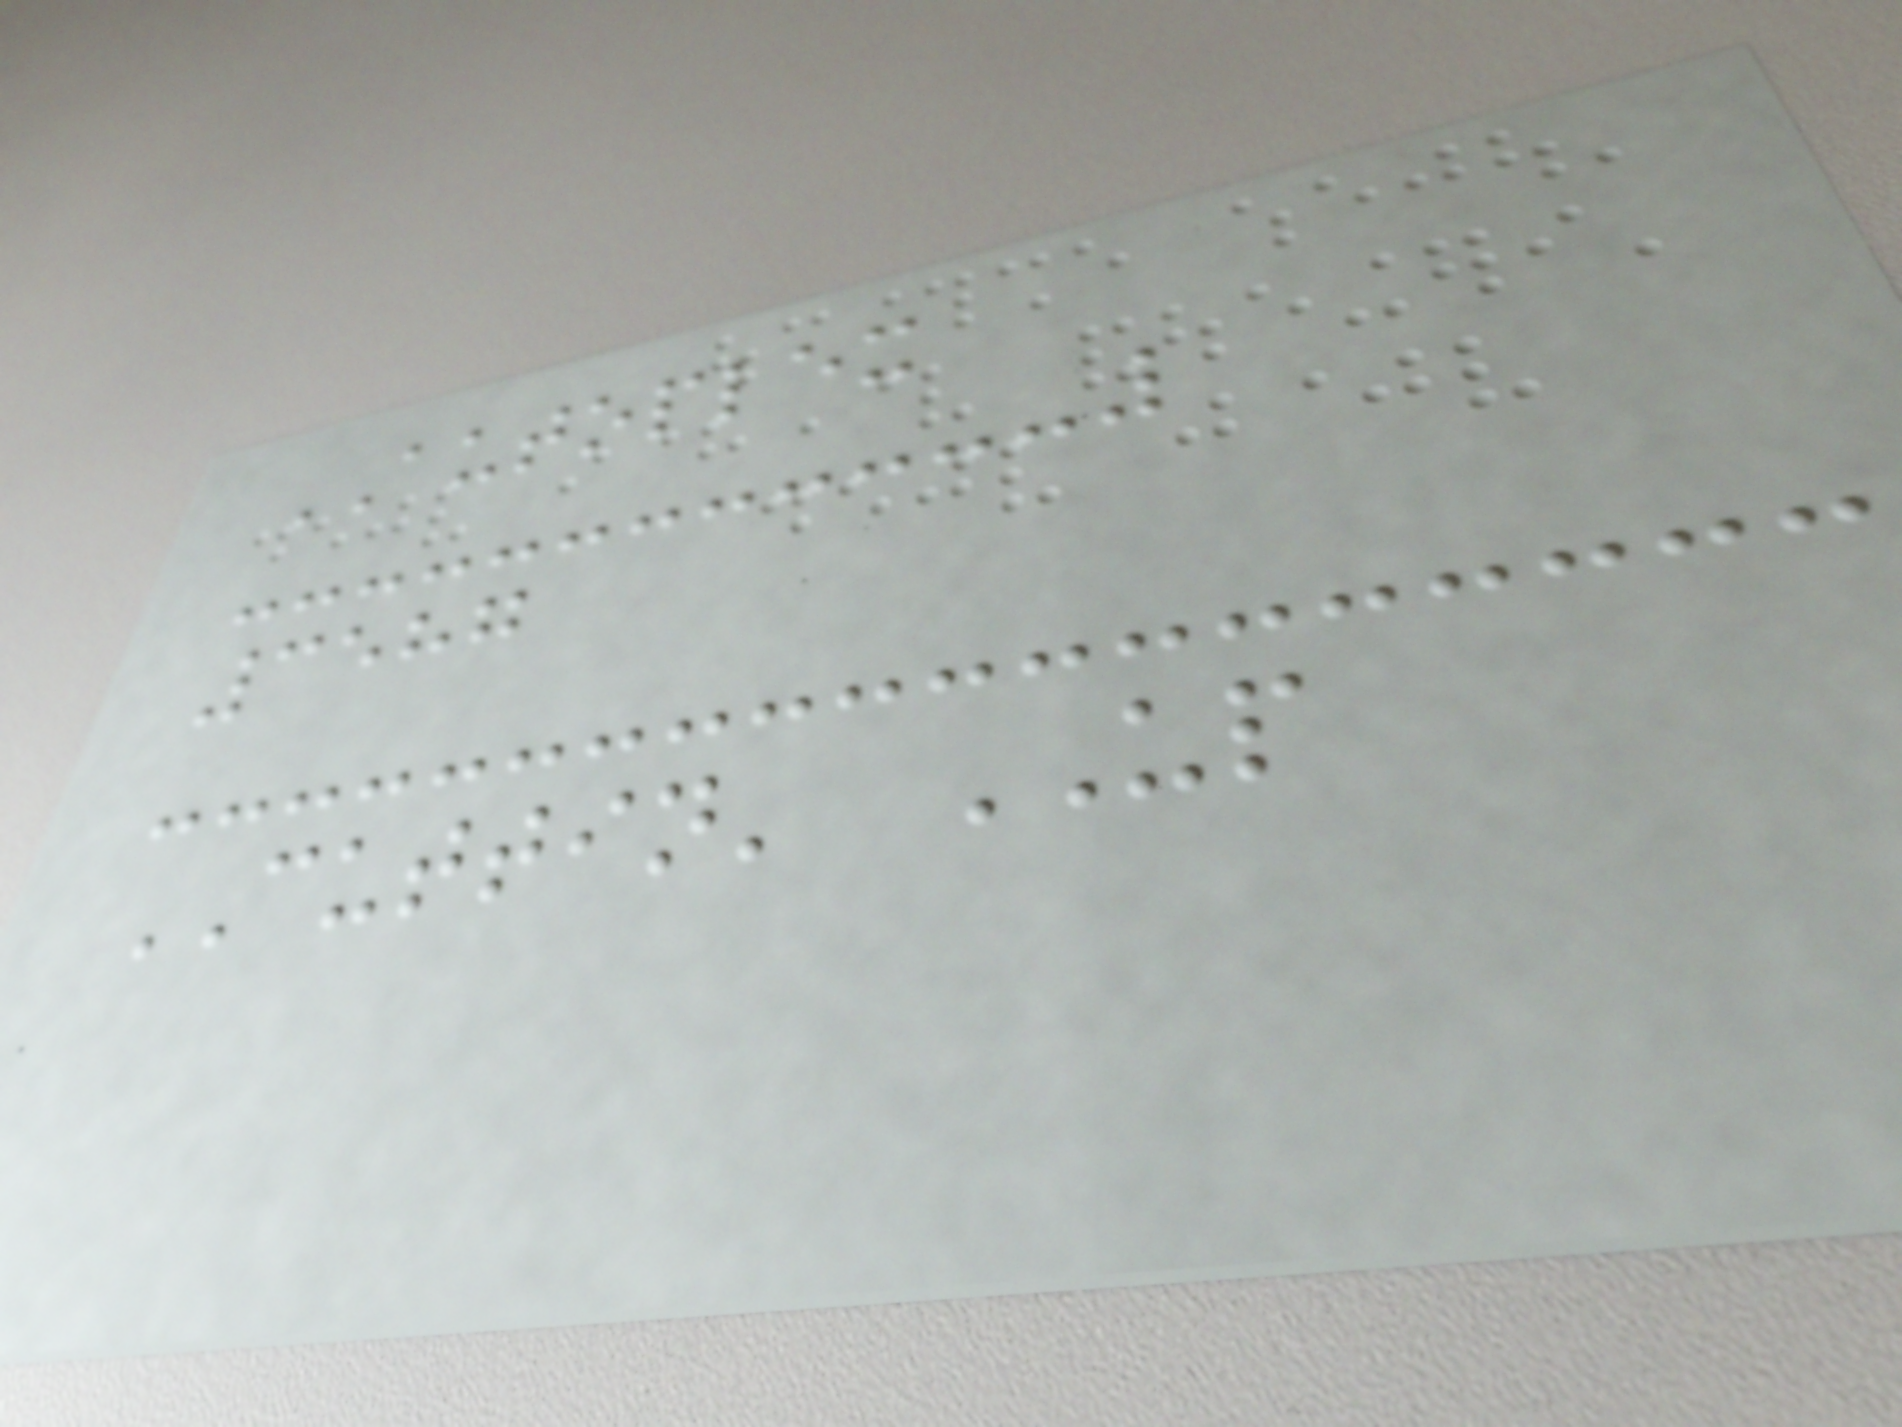AUTOPLEX
3587
CUTTIN' UP
